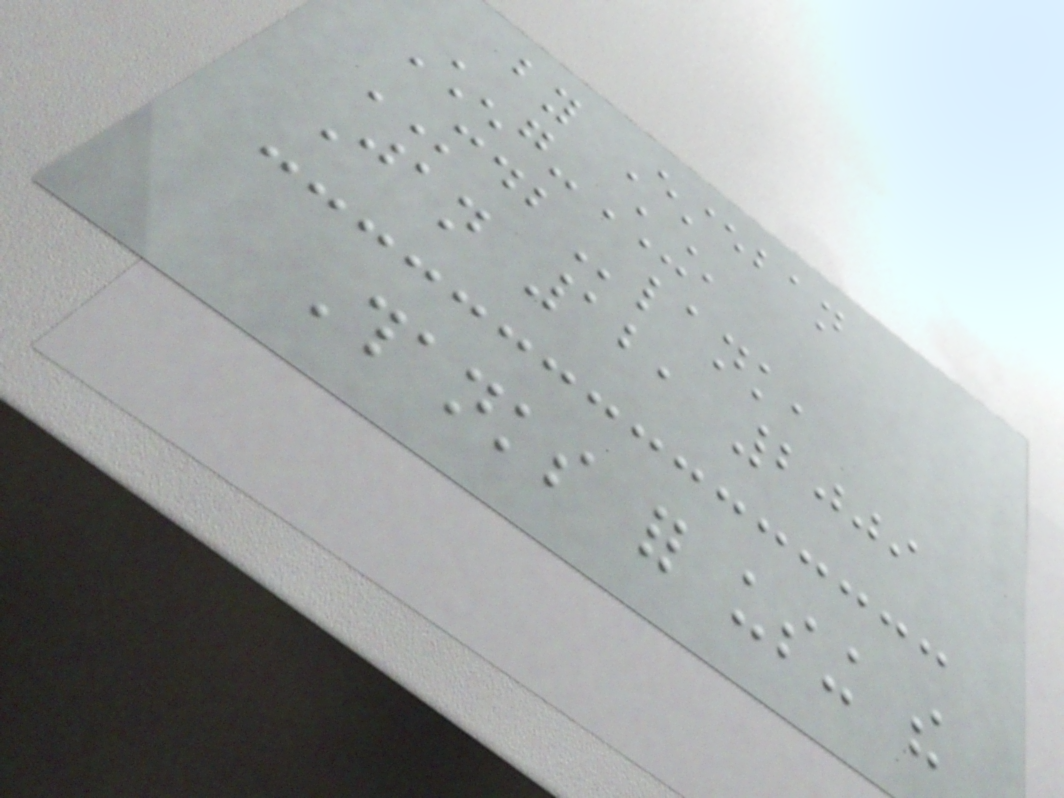by Esteban
Cheng-Ching,
MDBlank,
Jan 12, 2009
Thanks for using the
